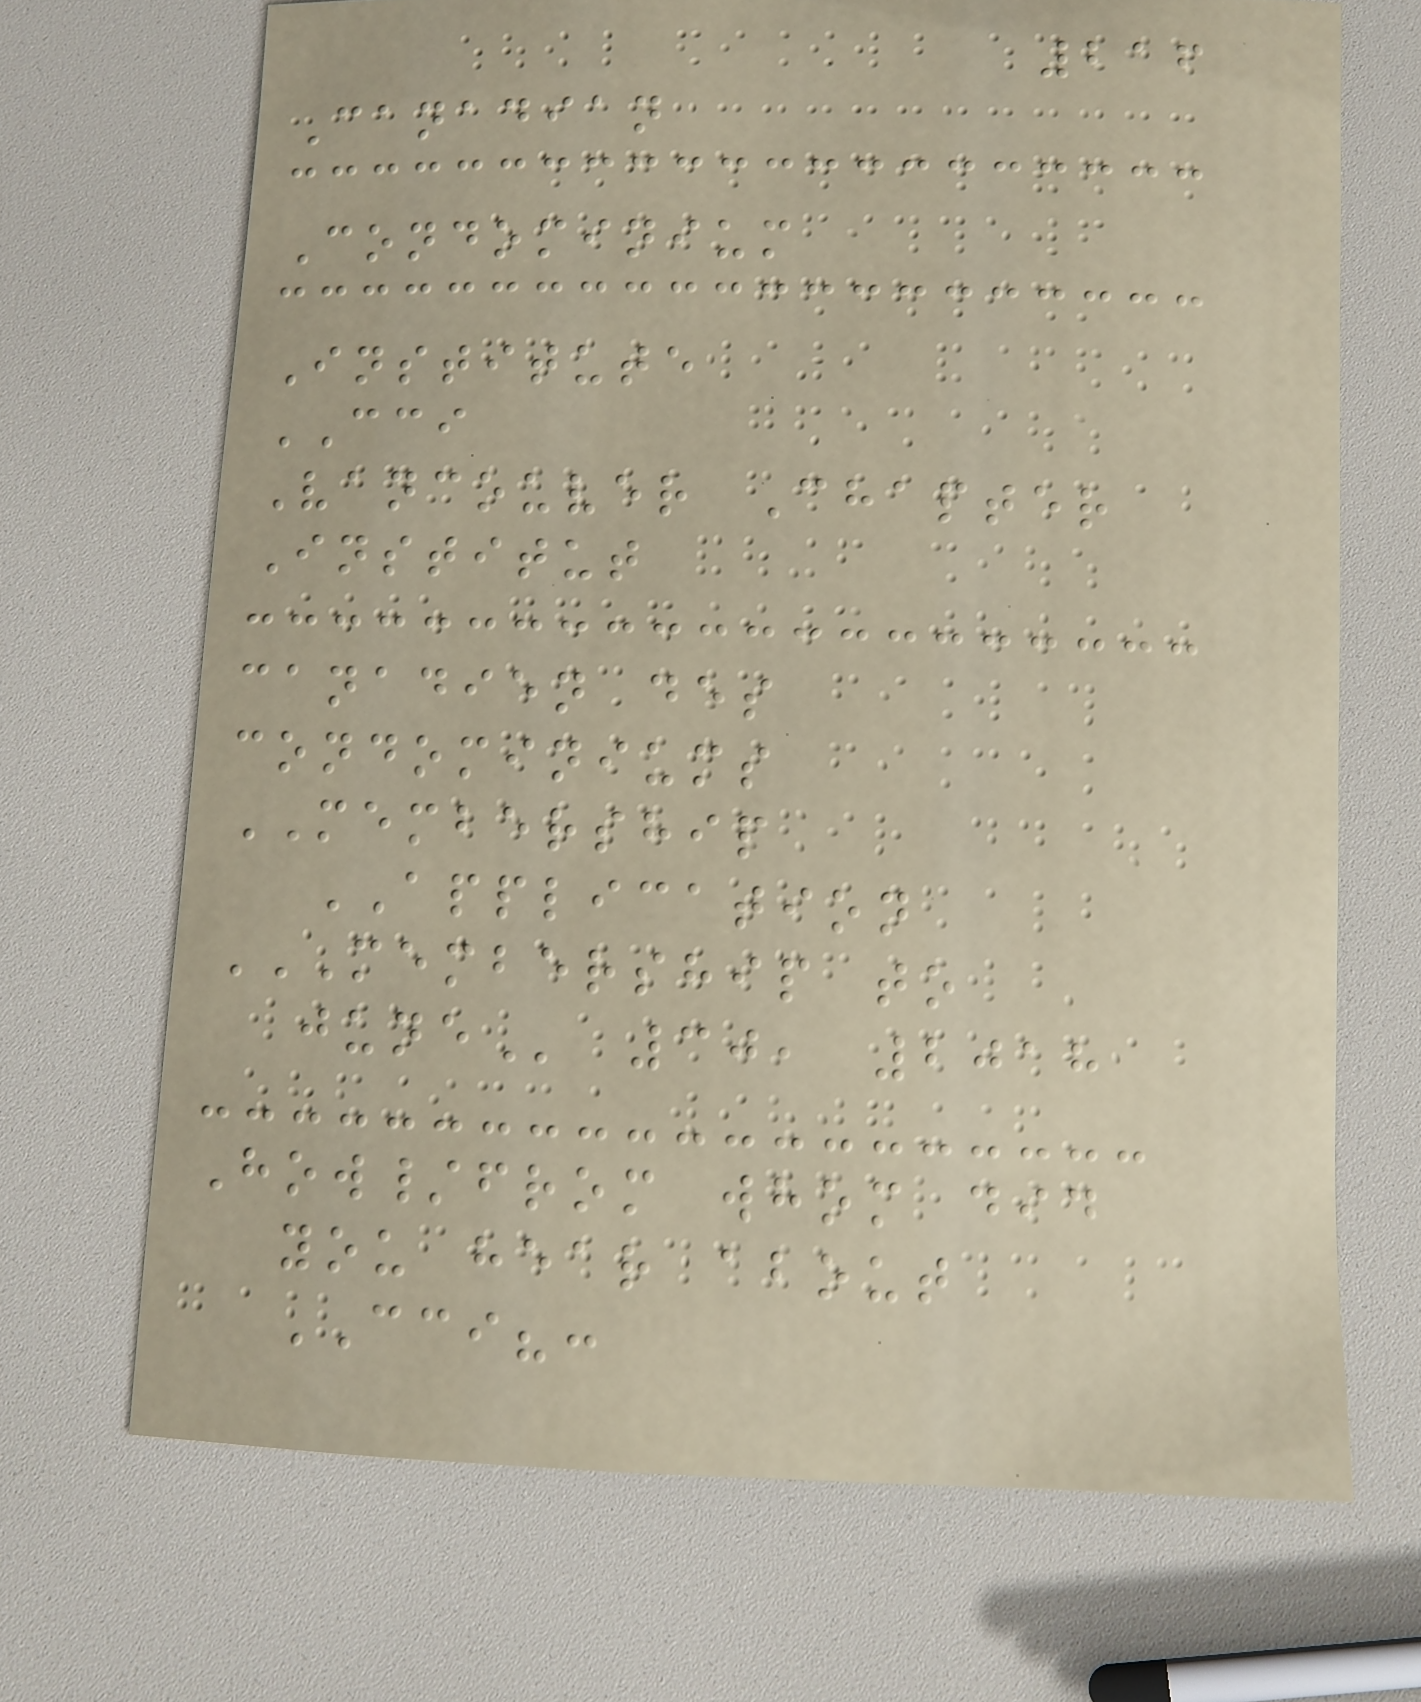216
Canadian
Condominium
Institute
CCI
Vancouver Chapter
Institut
canadien des
condominiums
MEMBERSHIP
APPLICATION
MEMBERSHIP TO
JUNE 30, 2018
How/from whom did
you hear about
CCI?:
